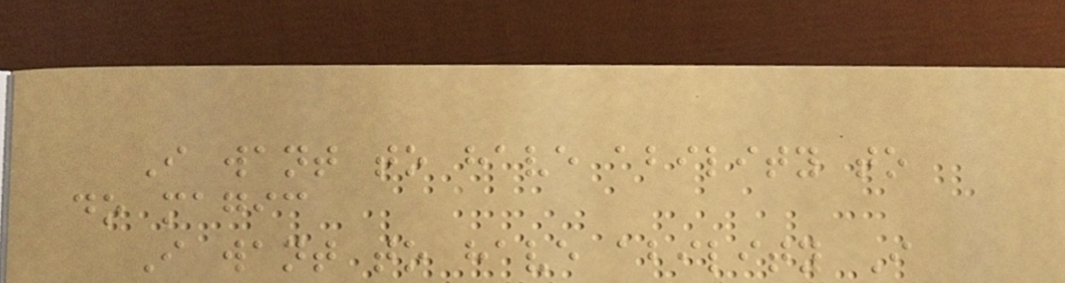I want to have ability to
do magic
I want to have ability I
